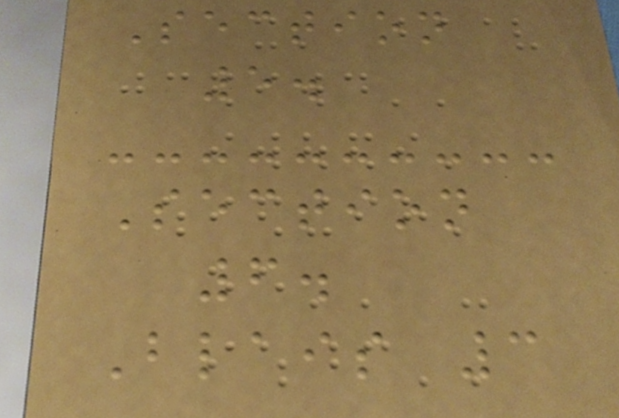Section
5.
Section
6.
Blais 3
